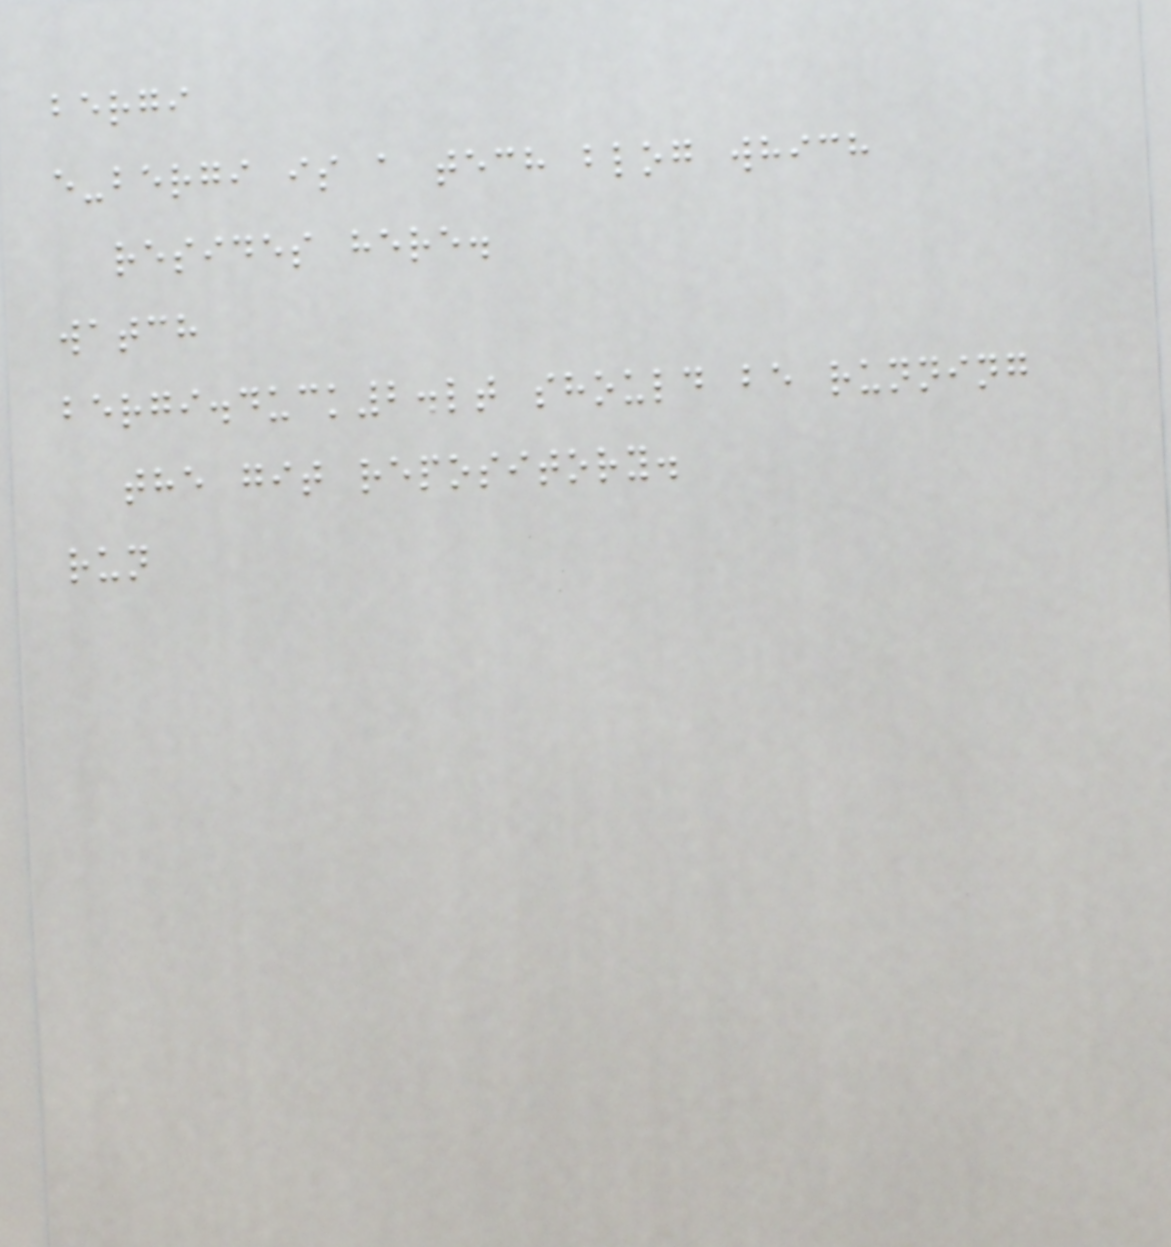bergi
e-bergi is a tech blog which
resides here.
watch
bergi.duck2.lt should be running
the git repository.
run
